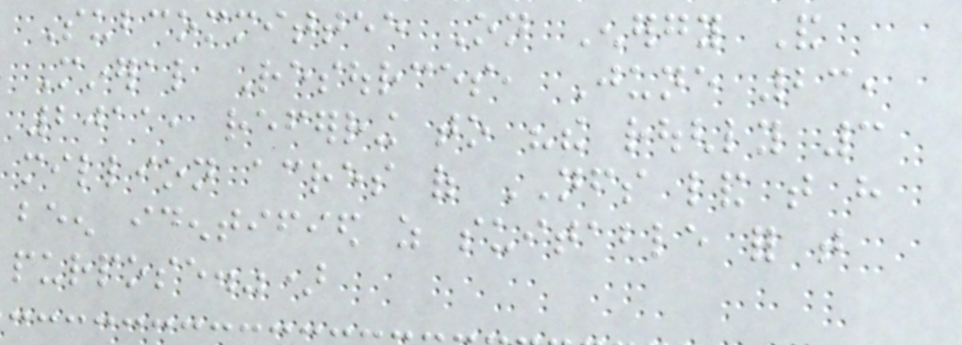Subcommittee On Energy And
Mineral Resources, June 23,
2011, referring to "the roughly 3
million acres of NFS land that have
been identified as suitable for that
purpose.")
